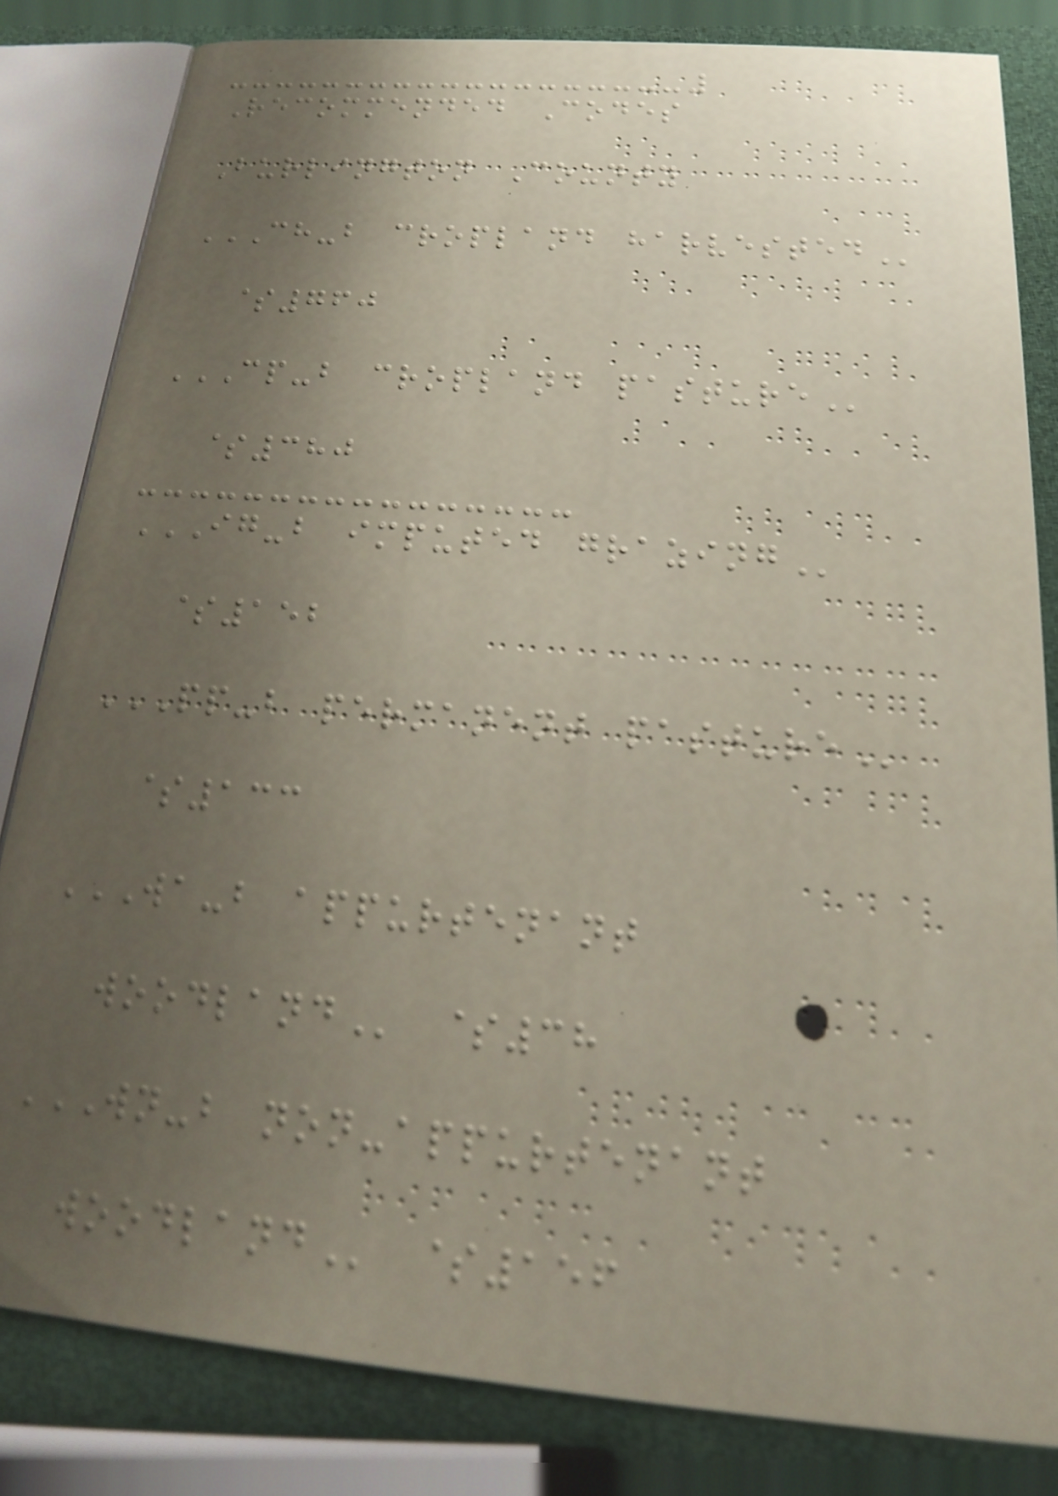Recommended Codes
Burlington County
CH-B CROPLAND HARVESTED
$760
CP-B CROPLAND PASTURE
$380
IG-B IMPUTED GRAZING
$152
PP-B PERMANENT PASTURE
$133
WA-B APPURTENANT
WOODLAND $38
WN-B NON-APPURTENANT
WOODLAND $156
